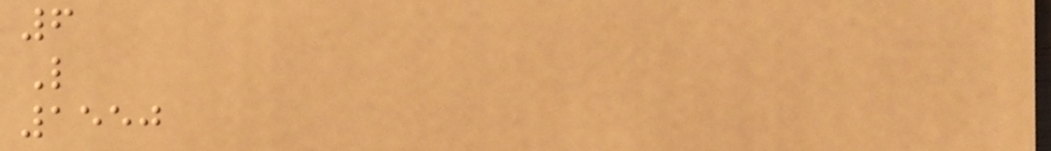6
L
1550
